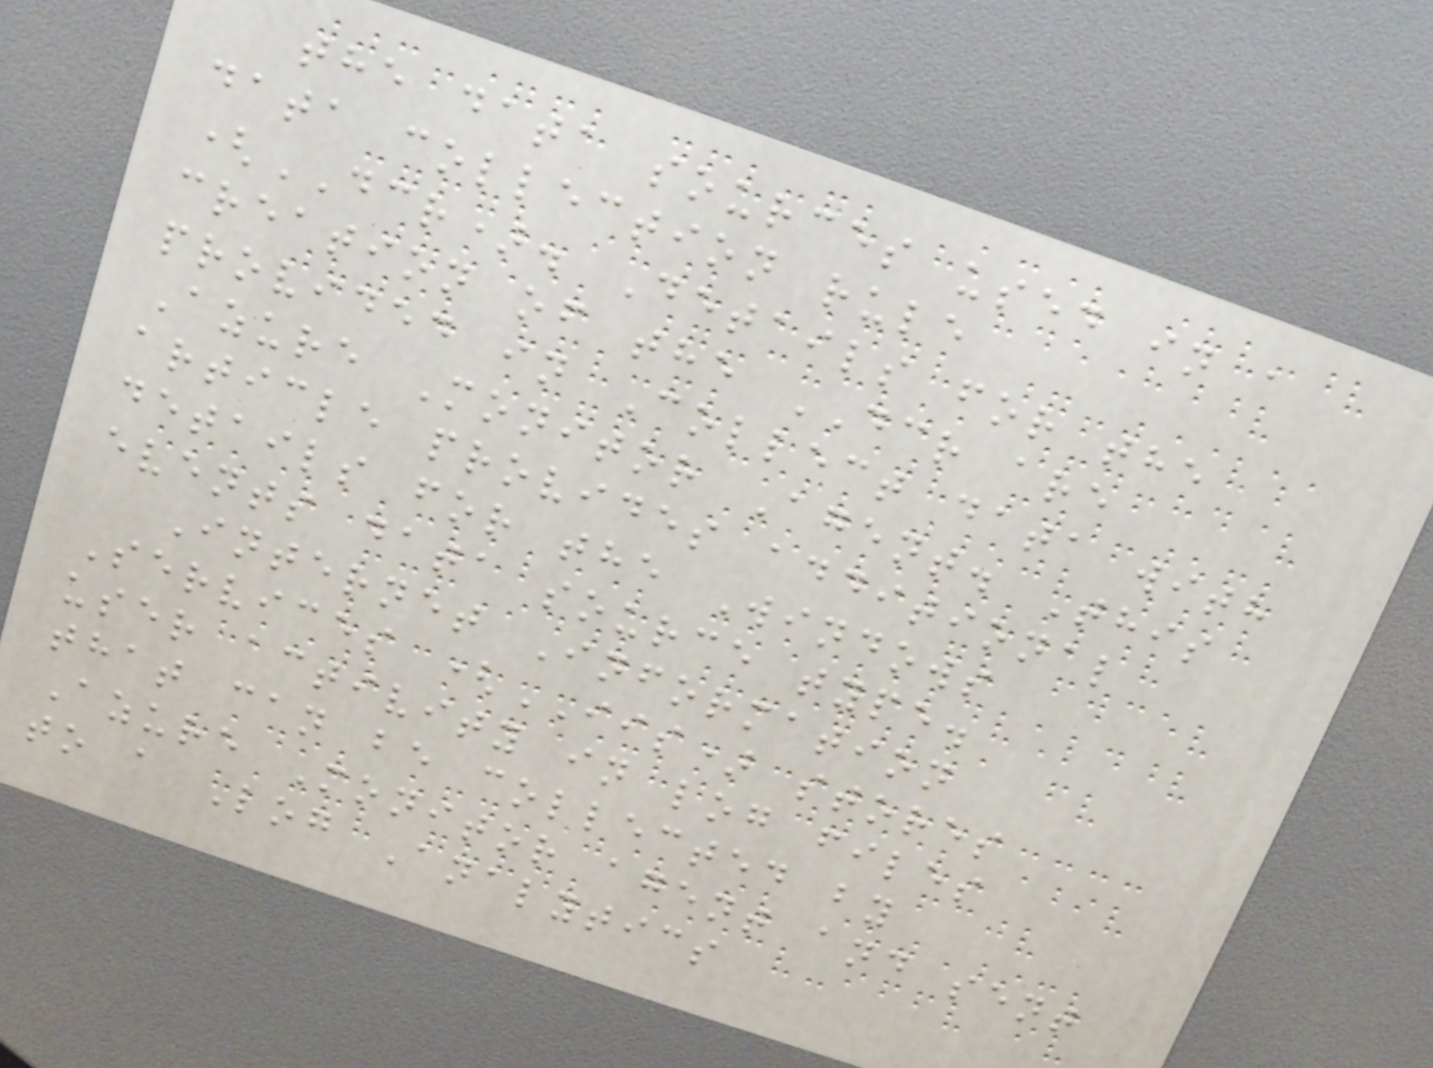the data sources used in a
data collection rule
(DCR). Details for the
creation of the DCR are
provided in Collect data with
Azure Monitor Agent. This
article provides additional
details for the Windows
events data source type.
Internet Information
Services (IIS) stores
user activity in log files
that can be collected by
Azure Monitor agent and sent
to a Log Analytics
